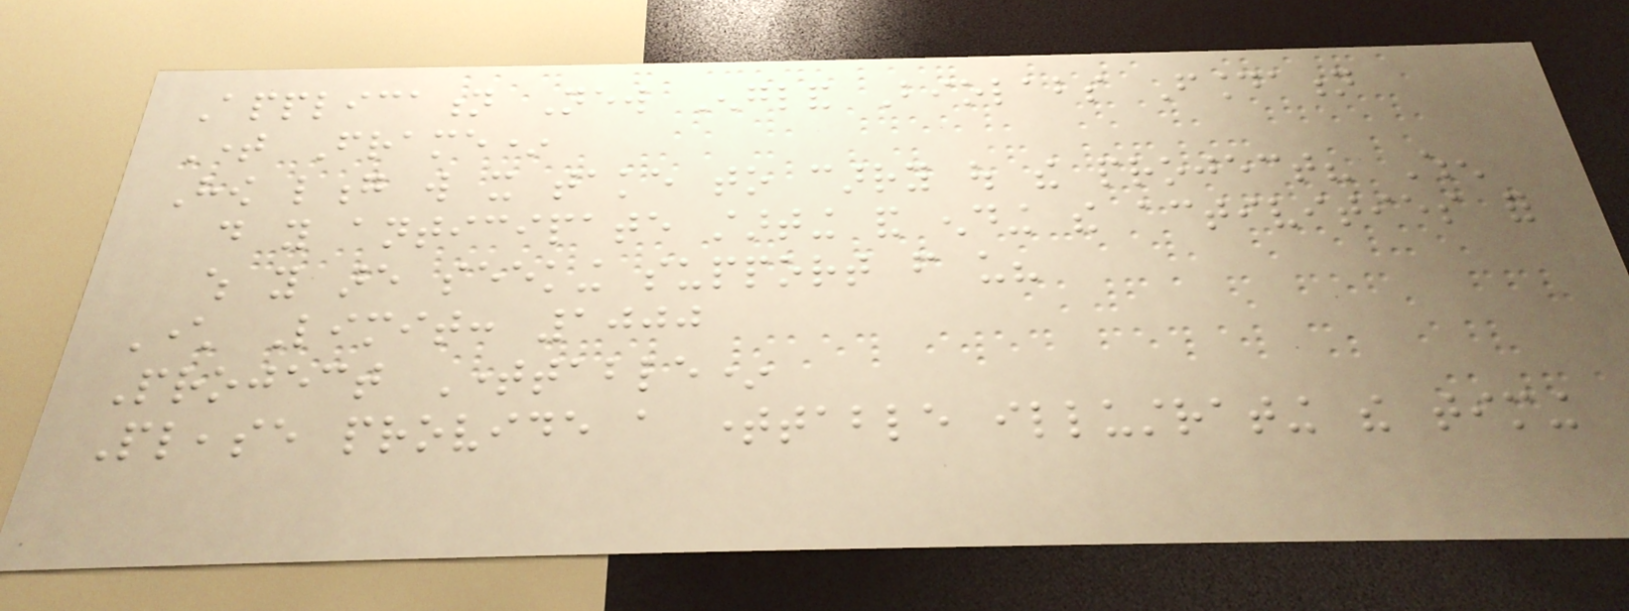Application New England Biolabs Foundation
Time Frame*
How long will it take to carry out the project? When
do you anticipate starting and ending the activities for
which you are seeking support from us?
Character Limit: 1000
Project Timetable*
Please provide a timetable illustrating the timing
